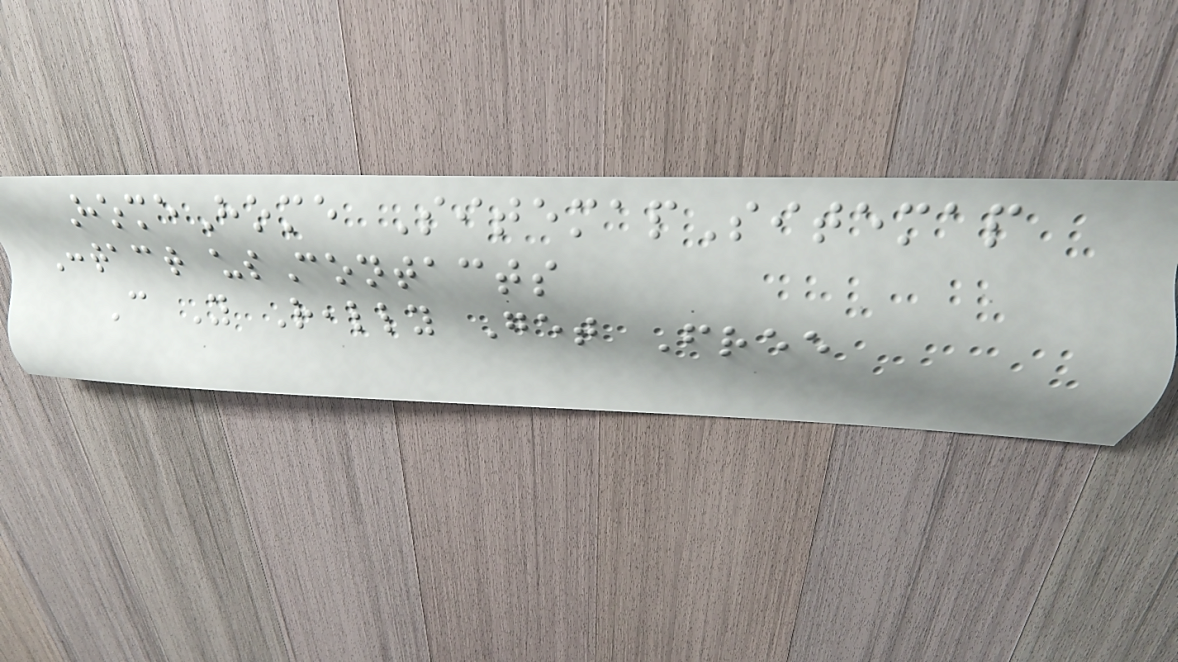HomeHome SitemapSitemap
Contact usContacts
Can You Really Get Free
